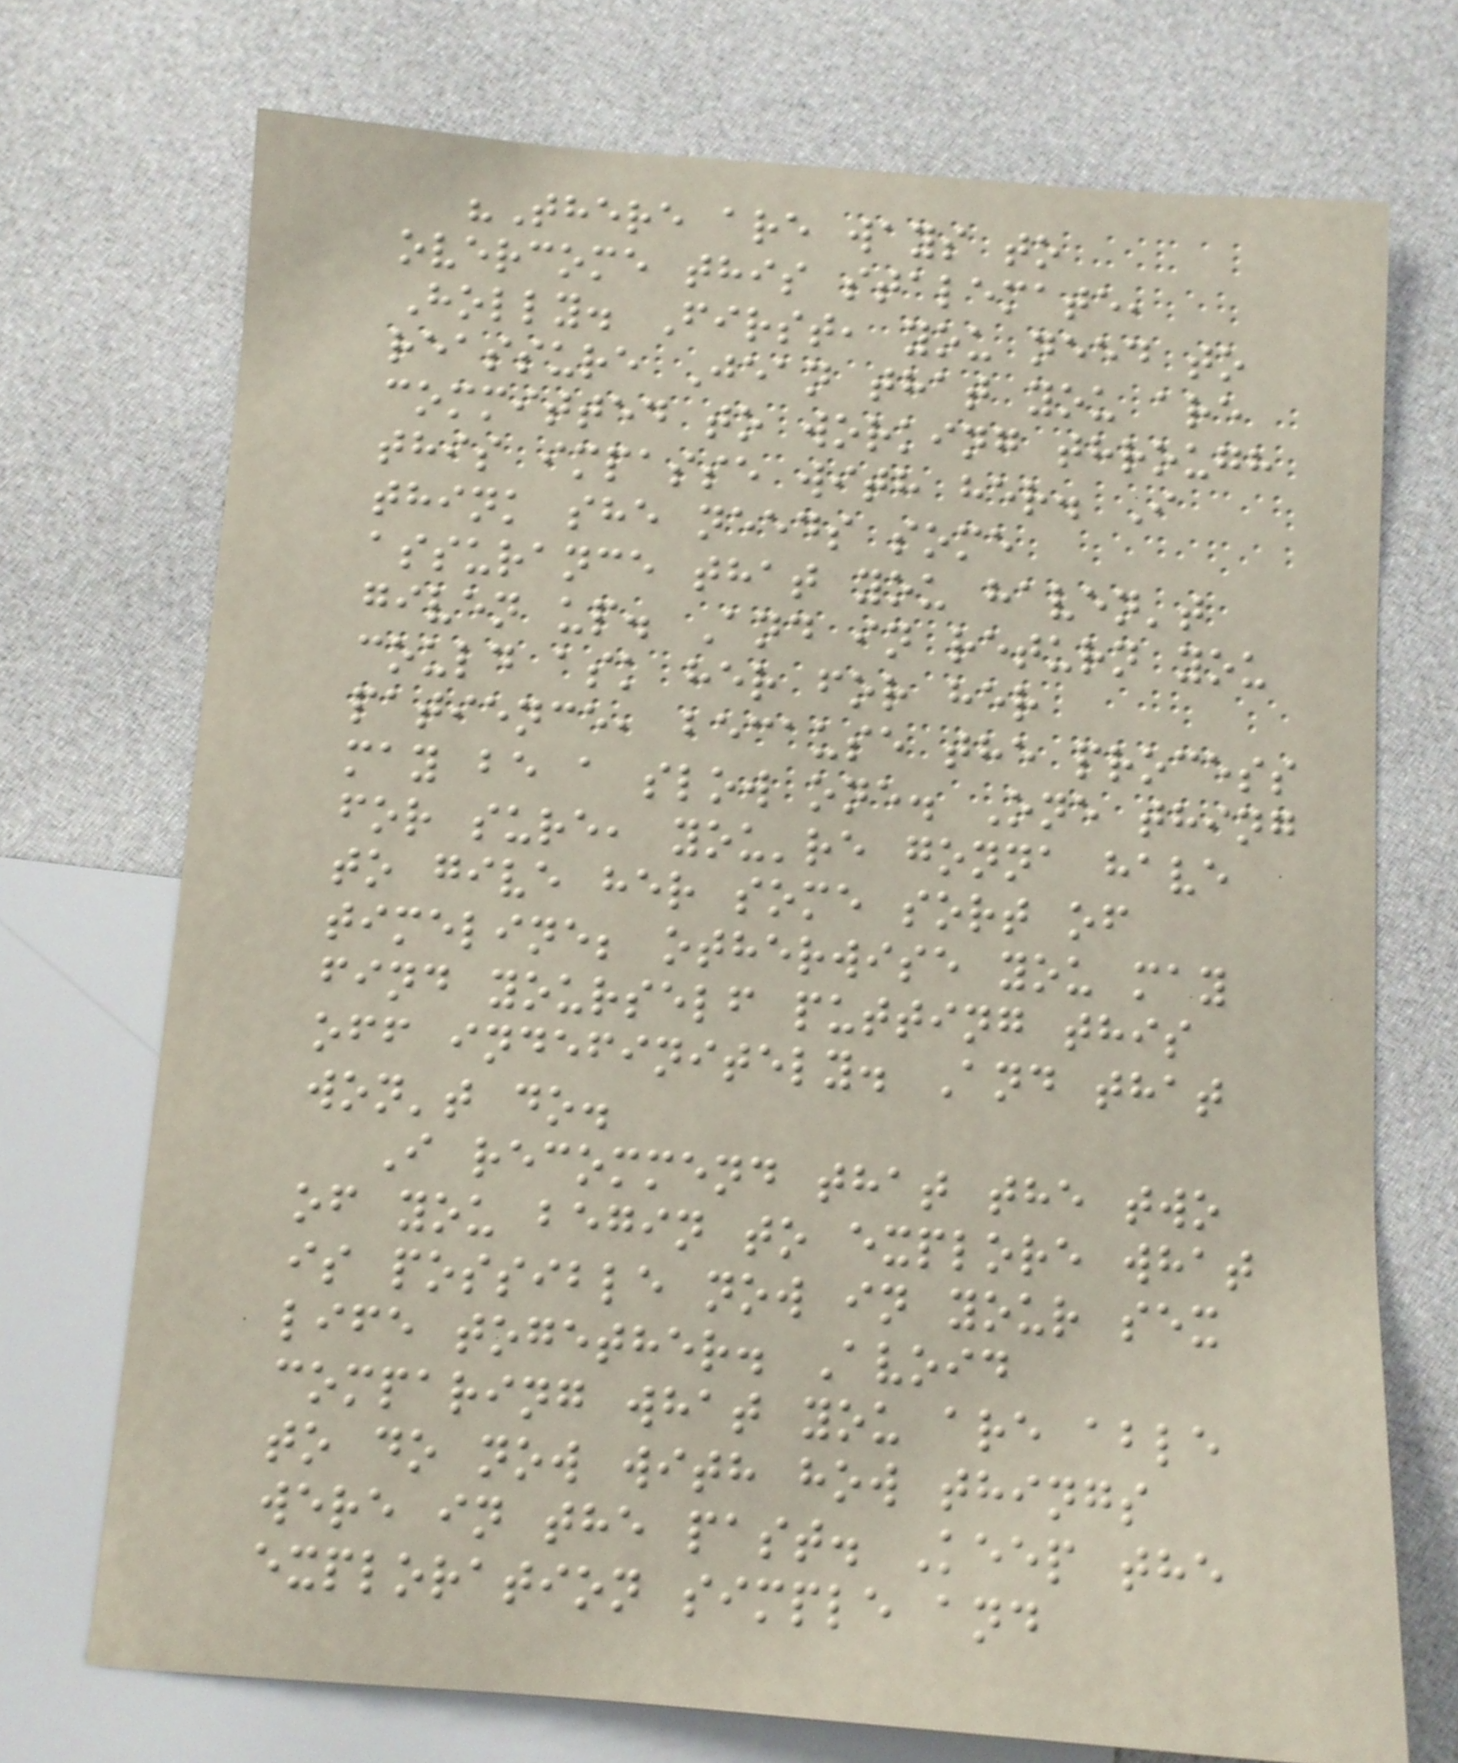"There are ways to
overcome this stalemate,
Holly. First, you need to
reassure Jean that you are
committed to working through
this impasse with her. I
think she needs some
assurance that you haven't
given up. And in return you
could ask her for her
patience, because the process
may be a slow one. One thing
for sure, you're gonna have
to give her some sort of
timeline; otherwise you may
find yourself putting this
off indefinitely. And that
won't do.
I recommend that the two
of you begin to explore what
is possible now in your sex
life together. Avoid
comparing what you are able
to do now with how things
were in the past. Keep the
exploration simple and
